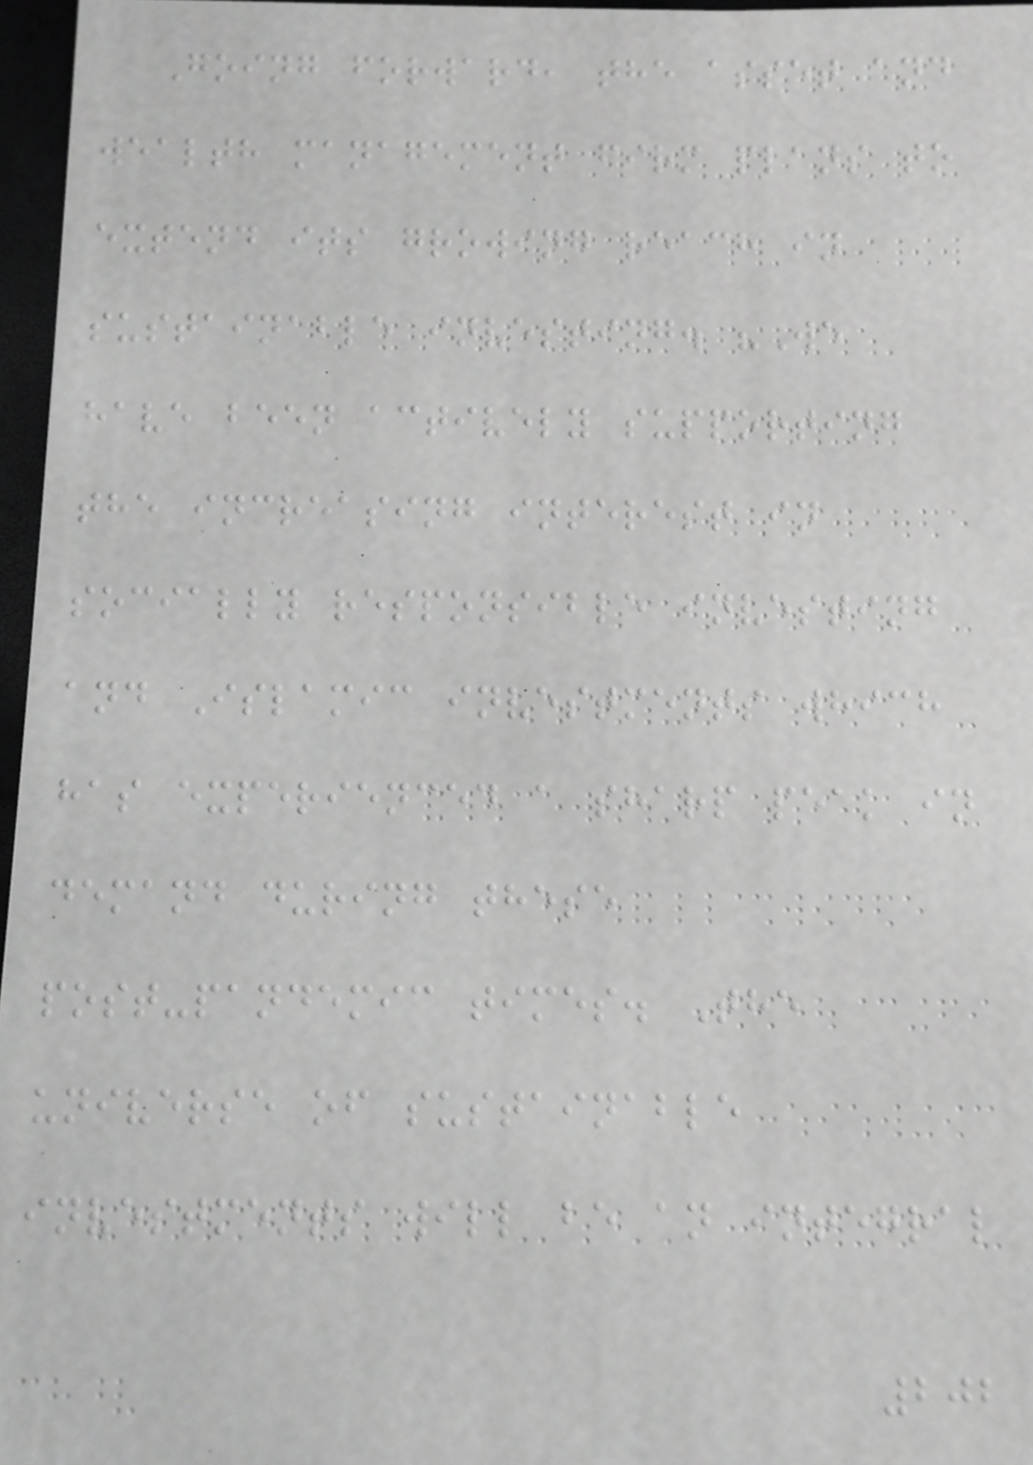Going forward, the asset and
wealth management firm plans to
extend its growing reach in
sustainable investing. "We
have been actively supporting
the increasing interest in
socially responsible investing
and Islamic investments which
has experienced a sharp peak in
demand during these
post-pandemic times. The
universe of sustainable
investments will be an integral
202
